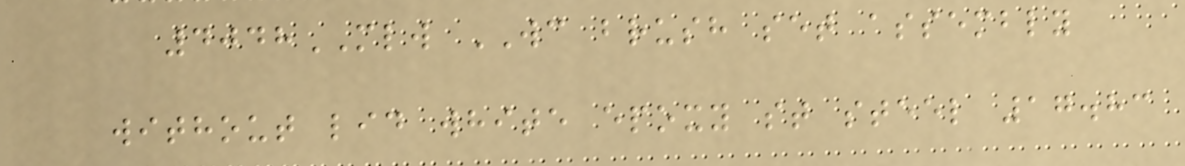4048MLW WC brush set assembly
without lid white epoxy st steel 17.83
